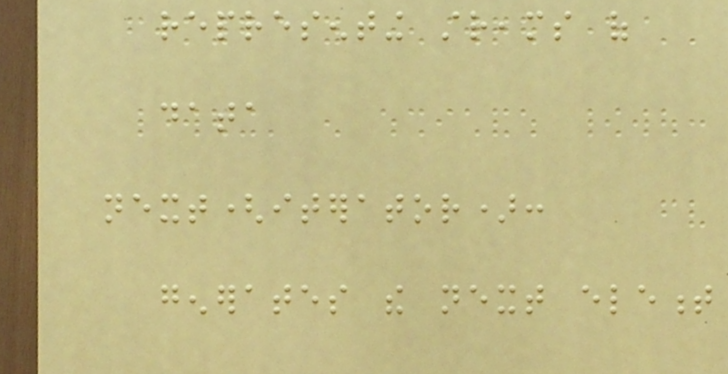representing streams of
data
next(iterator):
generates the next element
